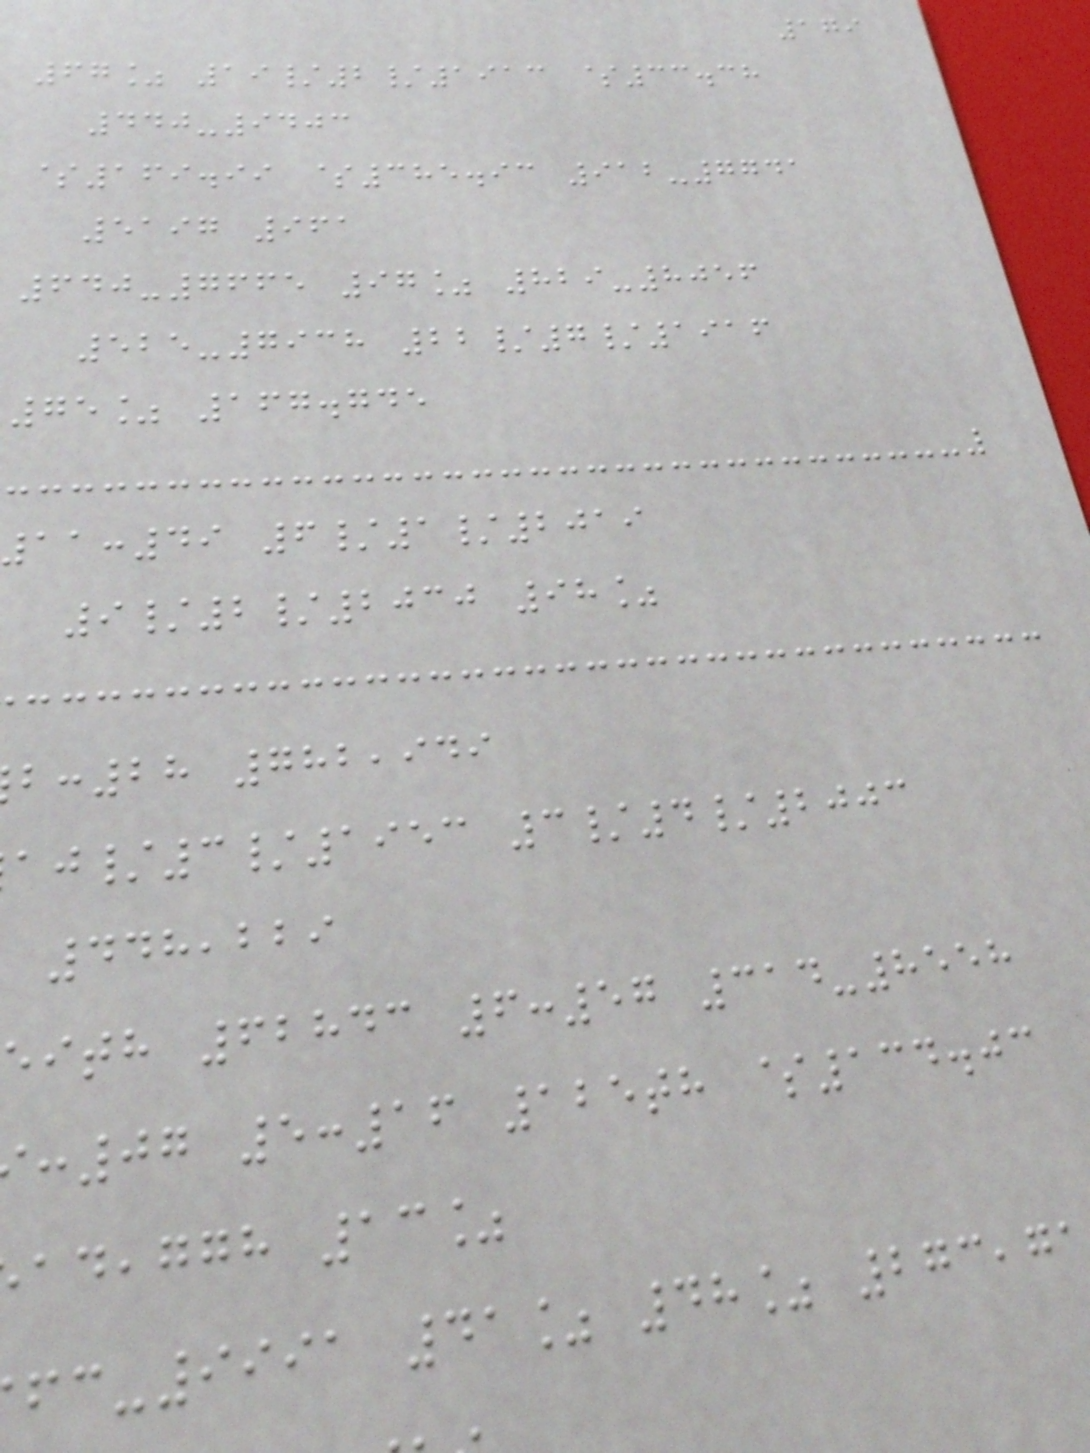179
67% 19/2/1913 $33.38
440-9403
$169.99 $385.93 912-7741
5197 961
640-7665 97% 829-8056
525-7938 22/7/1916
75% 167.745
:49 6/1/2019
9/2/2030 98%
:28 782,949
/3/1953 3/4/2003
448,229
eith 62843 6:57 314-8558
:07 5:16 125th $134.03
,ggh 13%
-9991 41% 48% 273,7
